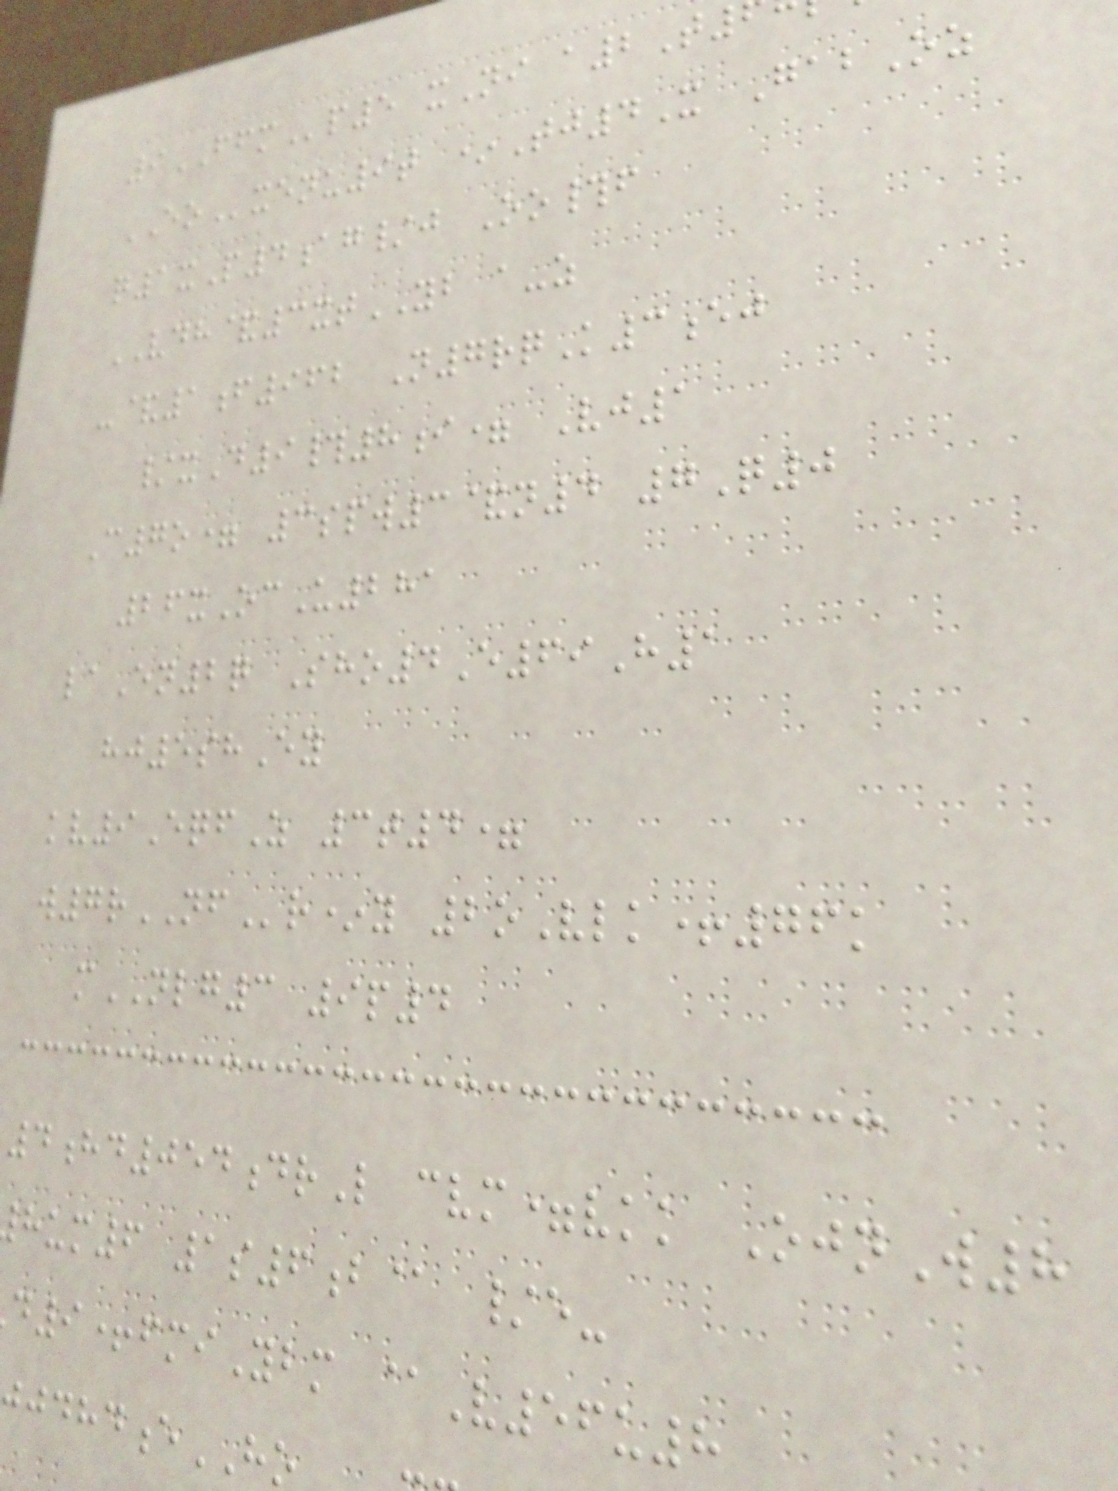9FFMp5 xNi a2T
EOxenu9t *Tj4X GabOz
q1xP4ag/j Oo#f
VDH&3xtYB a-z
-&1f962 N7rqK3ej
/xD9#8i= Vj1
C7o= 3spw3&n4 7Q0
26xOcU281
laEn2q Sho4E69H1
hj5shEy
kv9EqfZ 3t4=
w7rNFr*y 2oVlk+76k
mNLG3 9p4
4hd054drL cvm=vkk OjnW8
um6 1s6b@ /e-
9+fmiYbm @V56u8
